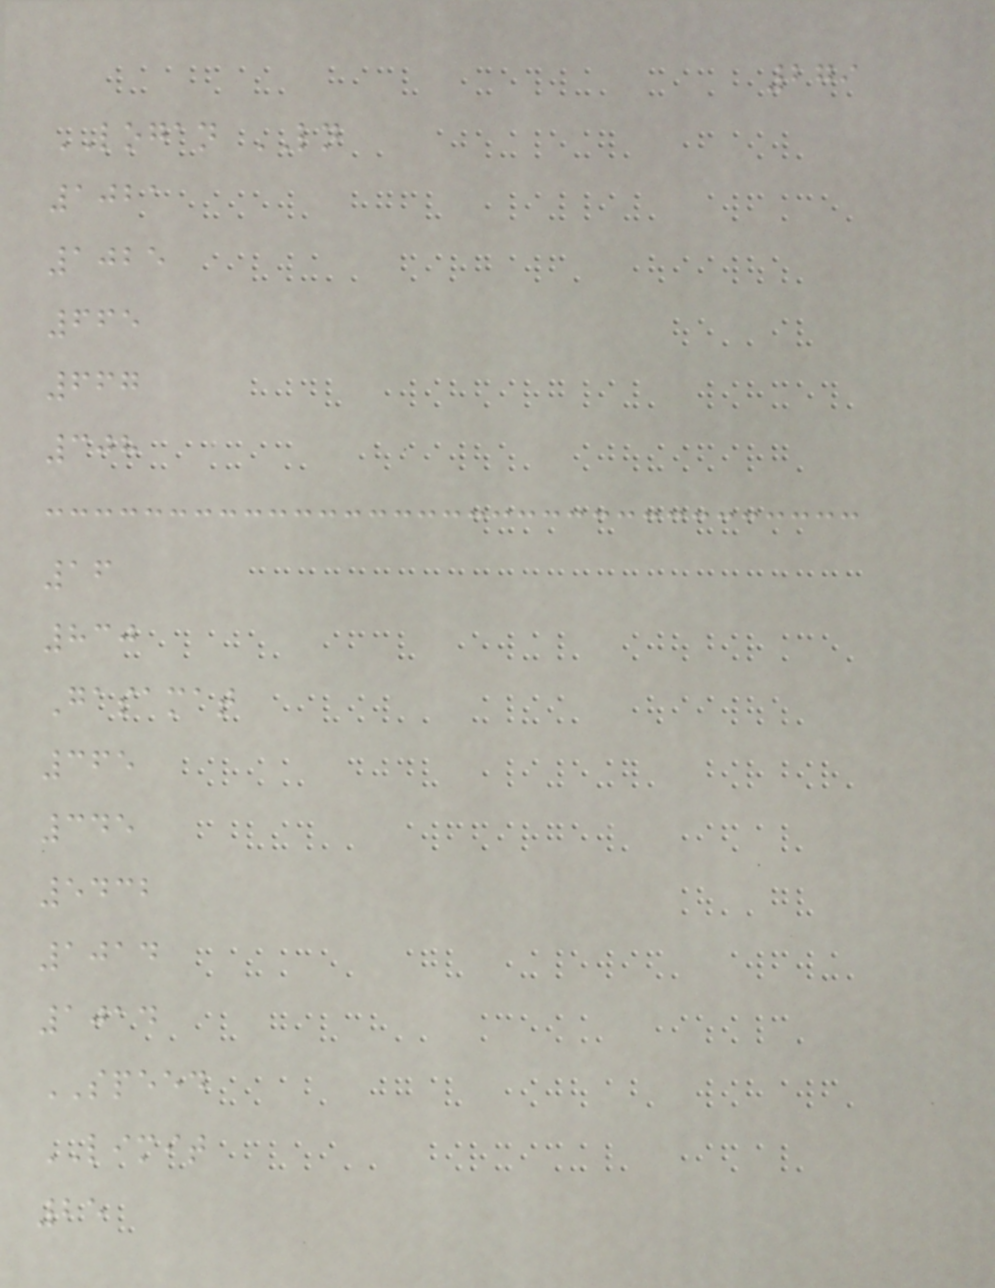279
LOGAN LN
1021
1025
665
667
308
16
830
Gasamat
365
345
5432
1014
1014
SPEED
LIMIT
25
